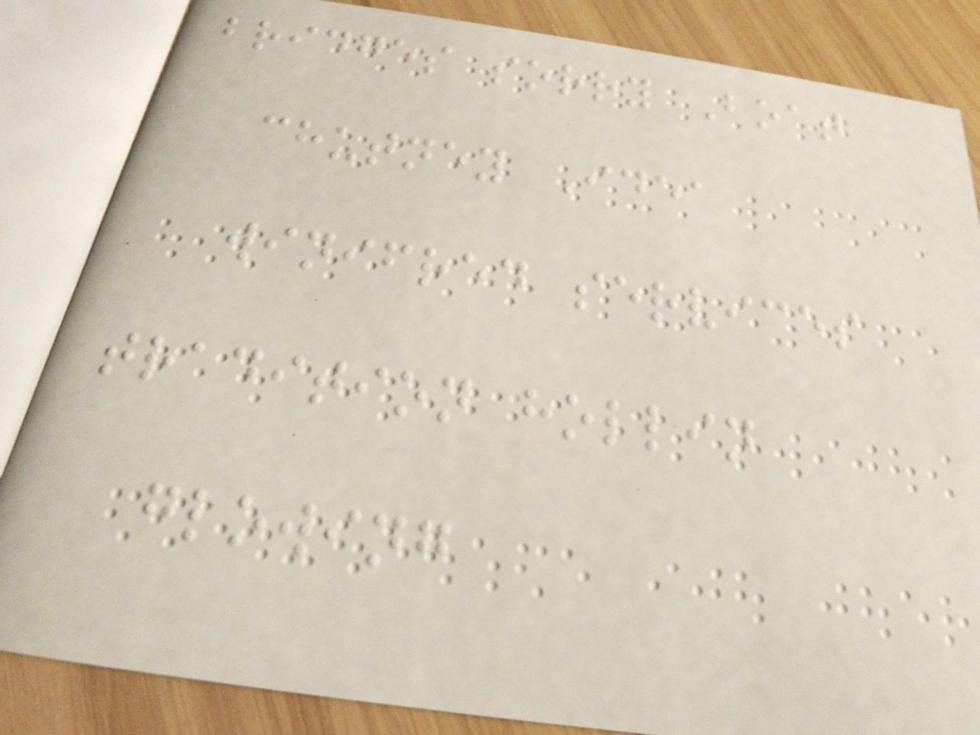bridges sorry Boat
chutney Idea
winifred services
tradition hollin
glowing
